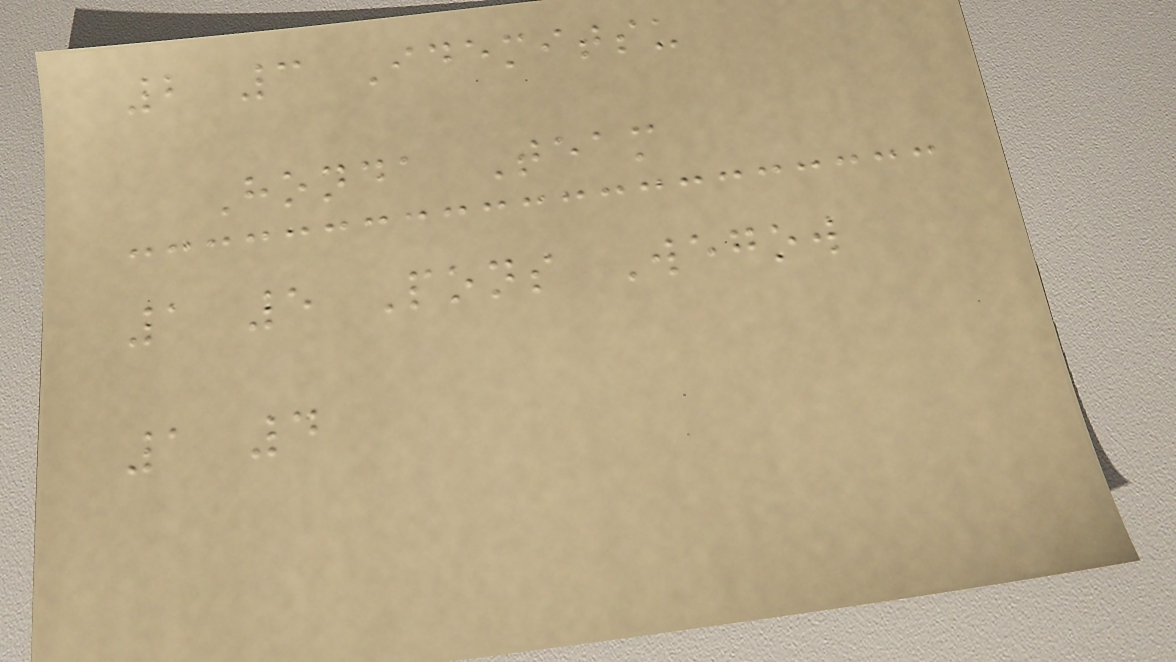2 3 Idemitsu
Honda Team
1 5 Pons Wegow
1 4
